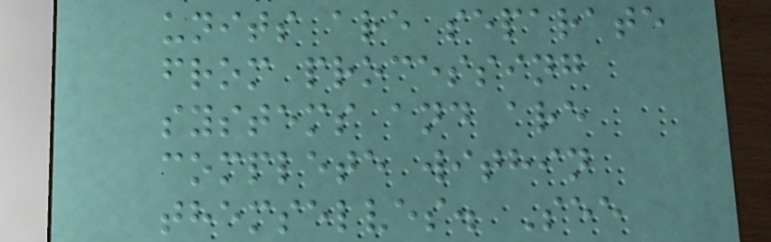units are separate
from processing
systems and are
complete within
themselves. See
